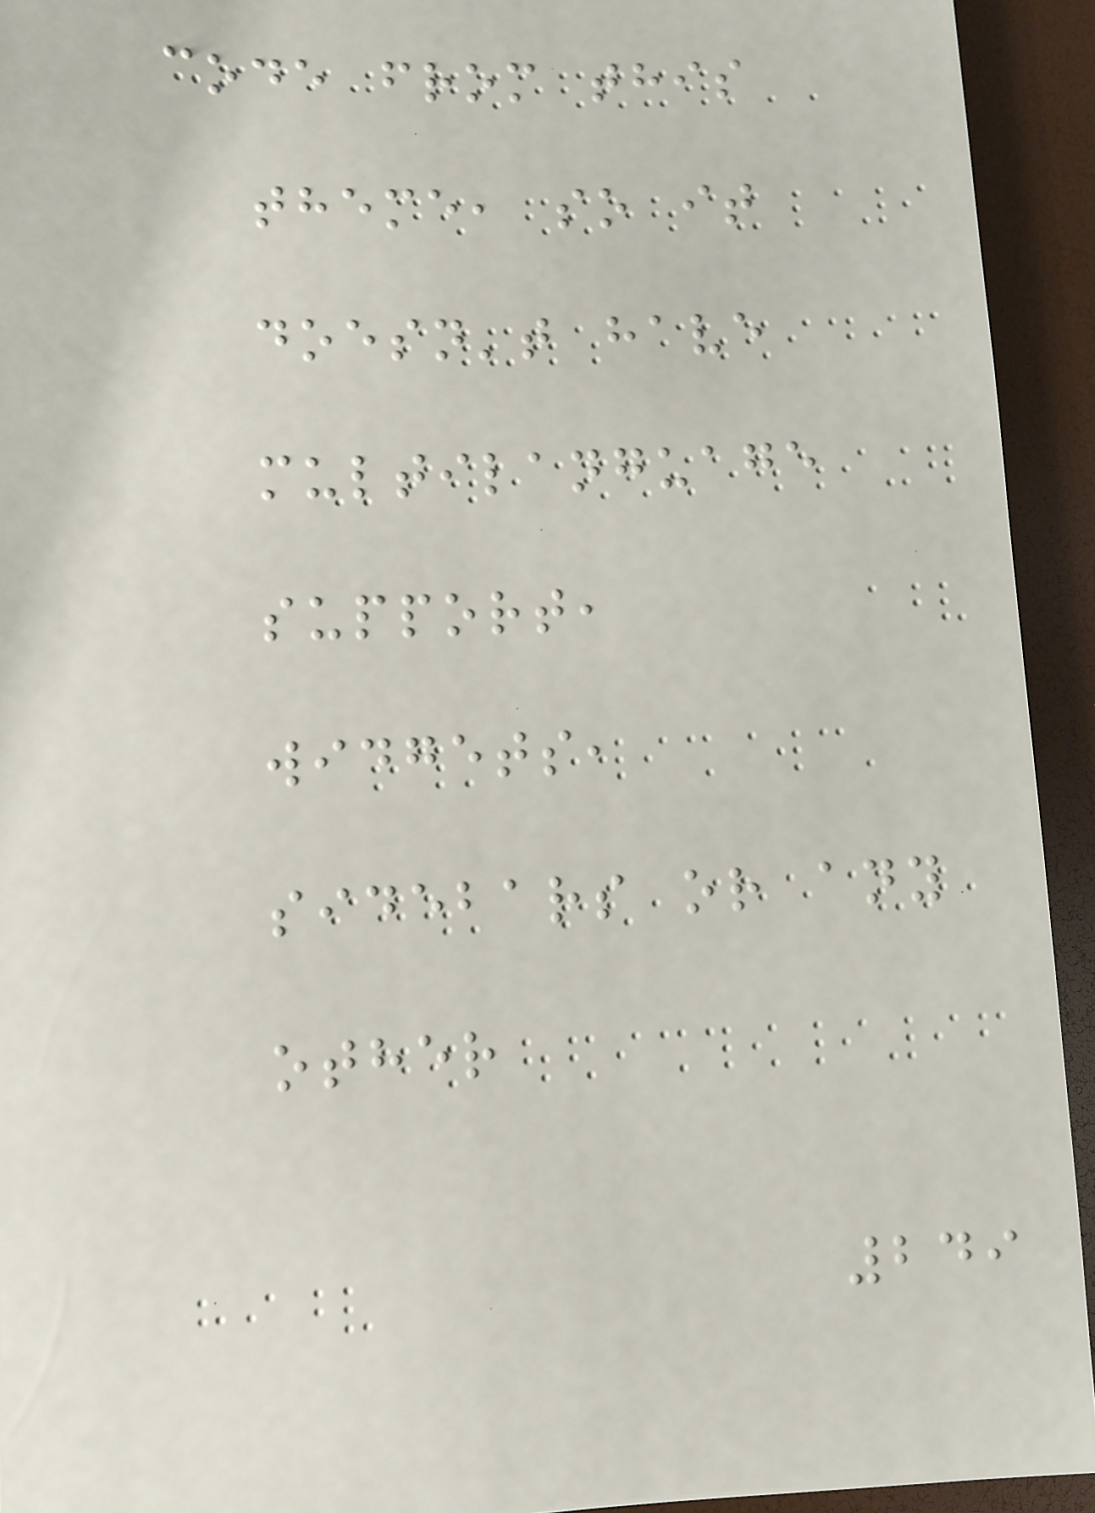code from this
theme, so it
doesn't have
multilanguage
support,
widgets,
sidebars or any
other
249
